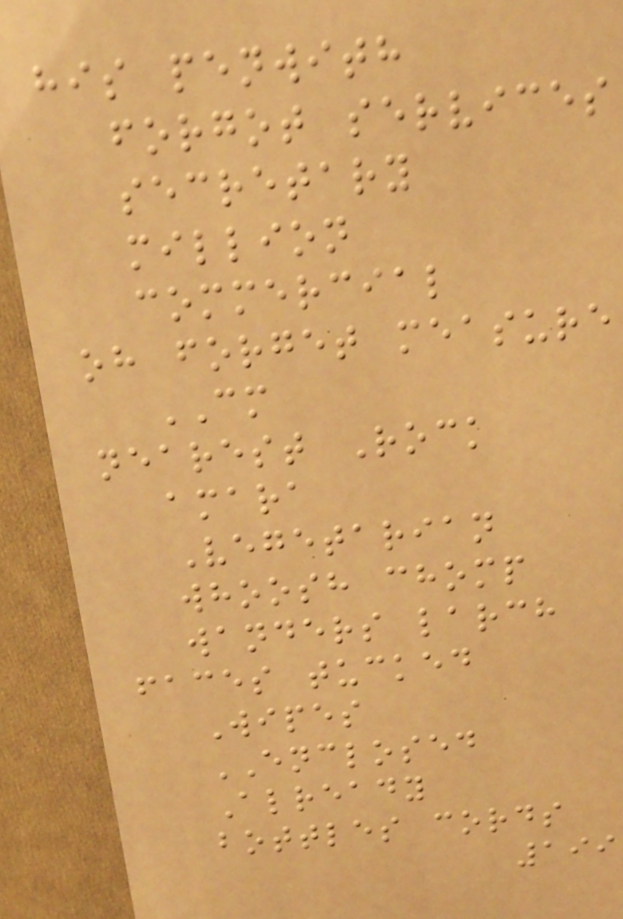his penwith
forgot services
secretary
million
commercial
oh forget measure
CM
nearest Rock
amara
Vegetarian
whoosh chomp
wanders larch
faces tucked
Wipes
ENCLOSED
Already
bottles cords
199
